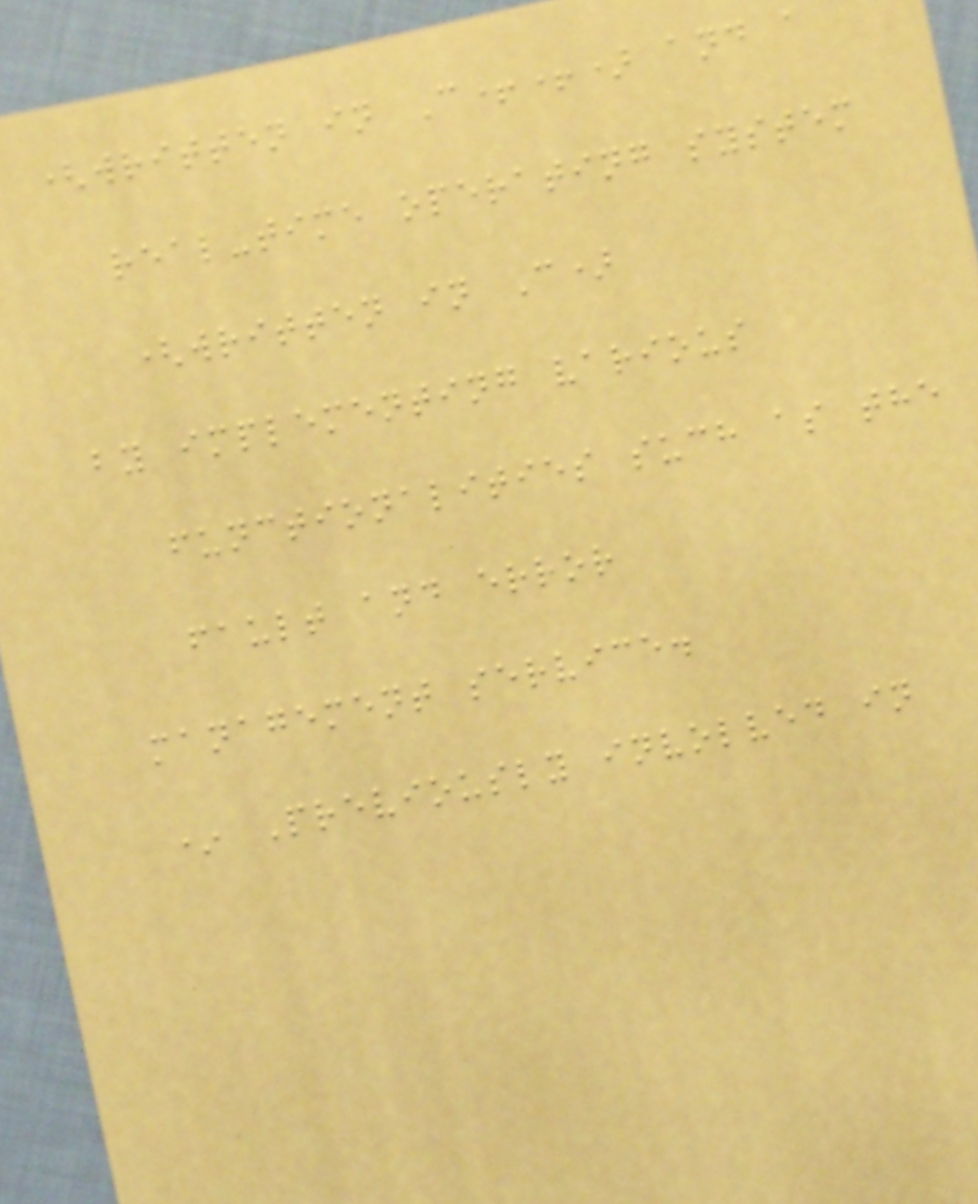(written in C++) and a
real-time operating system
(written in C)
by implementing various
functionalities such as the
fault and error
management service.
* Previously involved in
